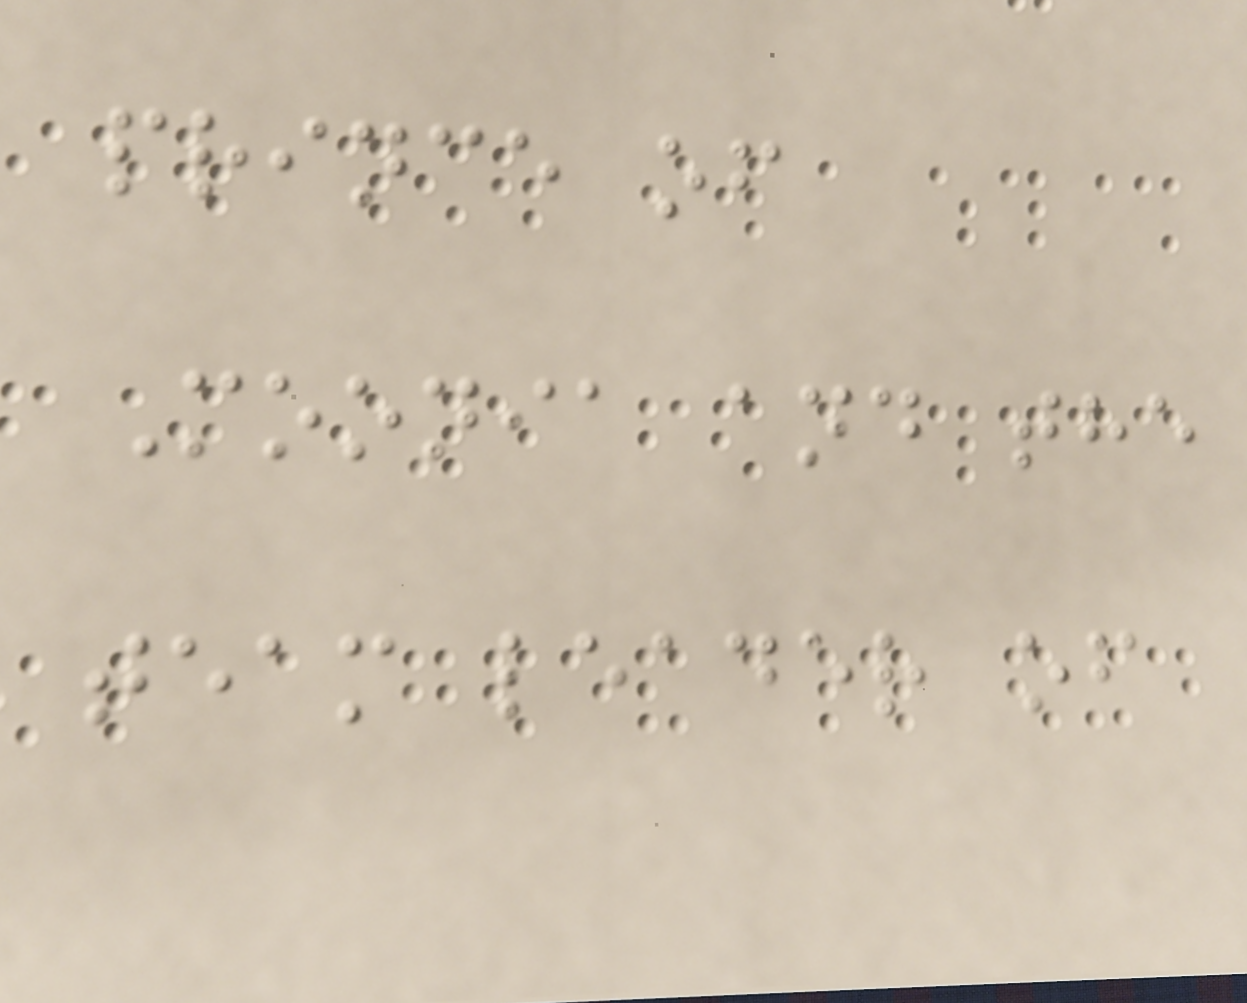prince of
Moonia and the
team leader of
